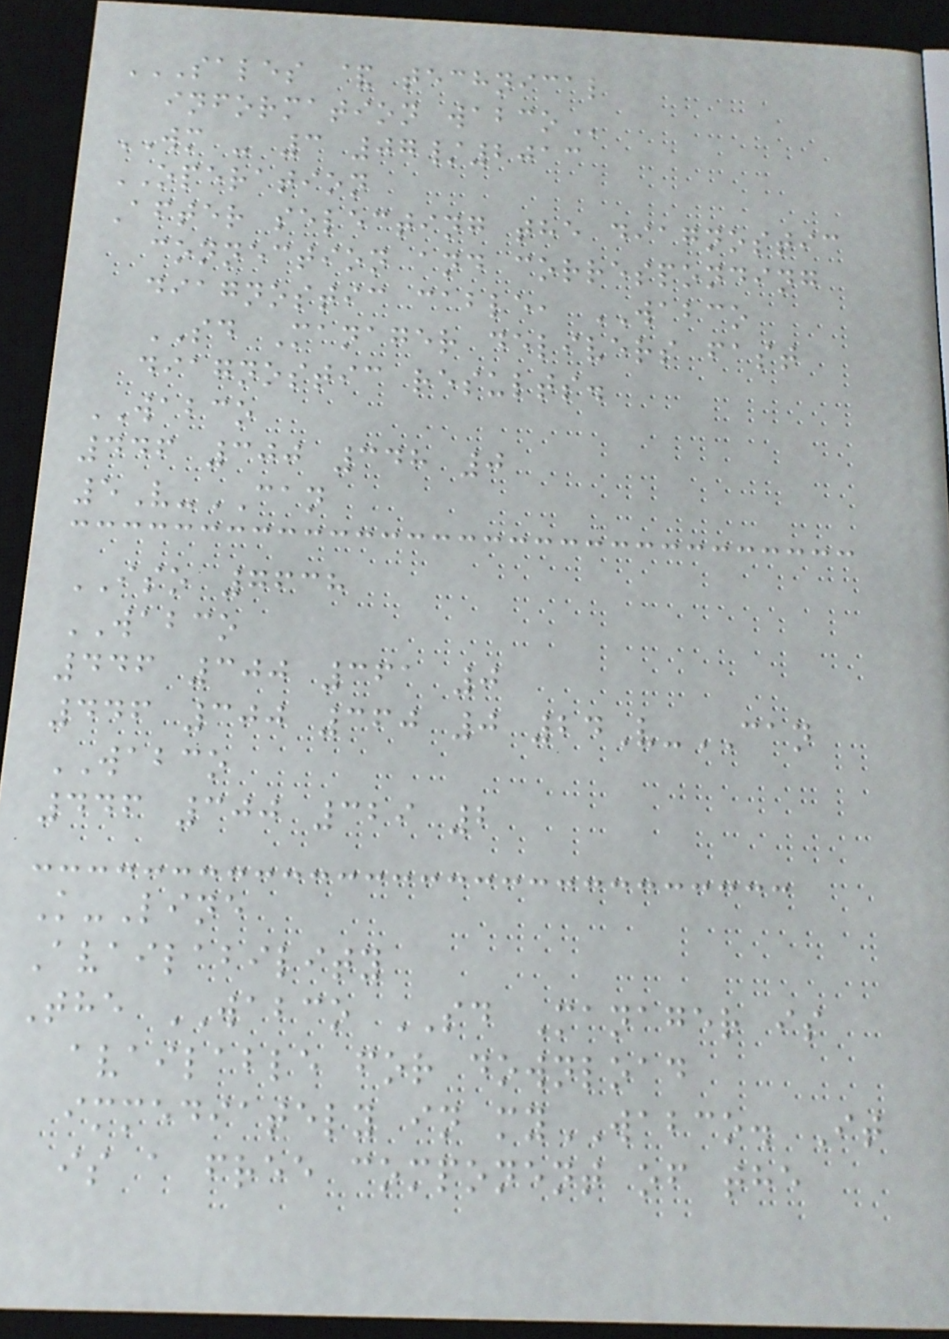SALES & TECHNICAL
INFORMATION WABCO
WM - 3 07/2013
OPERATION
After selecting the diagnostic
connection and corresponding
diagnostic cable, WABCO
SD Manager delivers fast
diagnostic results.
WABCO
446 300 348 0
5V-CAN
ISO 7638
WABCO
446 300 361 0
446 300 360 0 24V-CAN
WABCO
446 300 329 2
K-Line
Availability
The WABCO SD Manager is
available for download
immediately in myWABCO. It
is a free component of the
